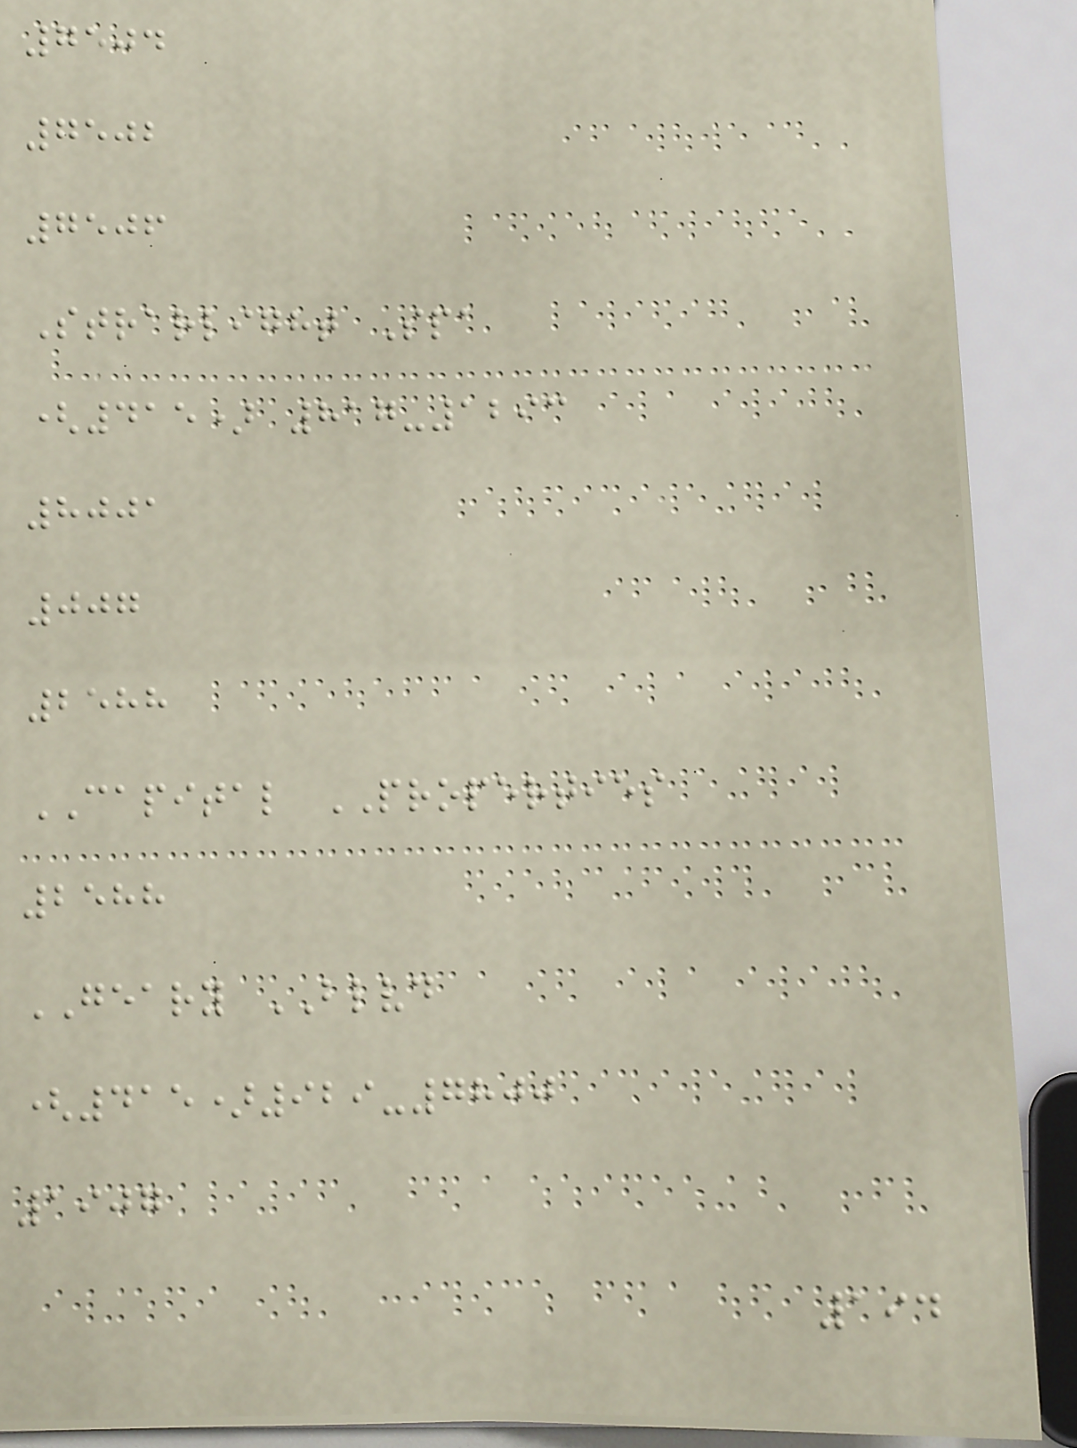7504
7502
7506
Strarlight Spa
(415) 817-1293
8001
007
2588
CAPITAL PROPERTIES
2588
GEARY BLVD
(415)929-7800
1907
194
